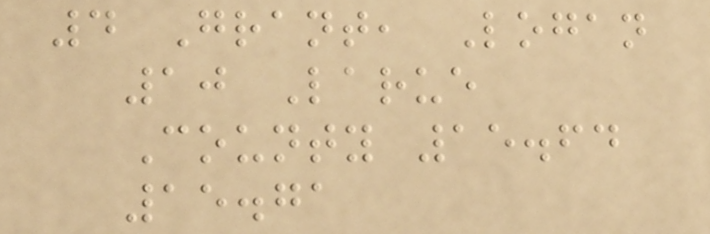4 Grant, Logan
10 Larue
County 15.64
15.71
